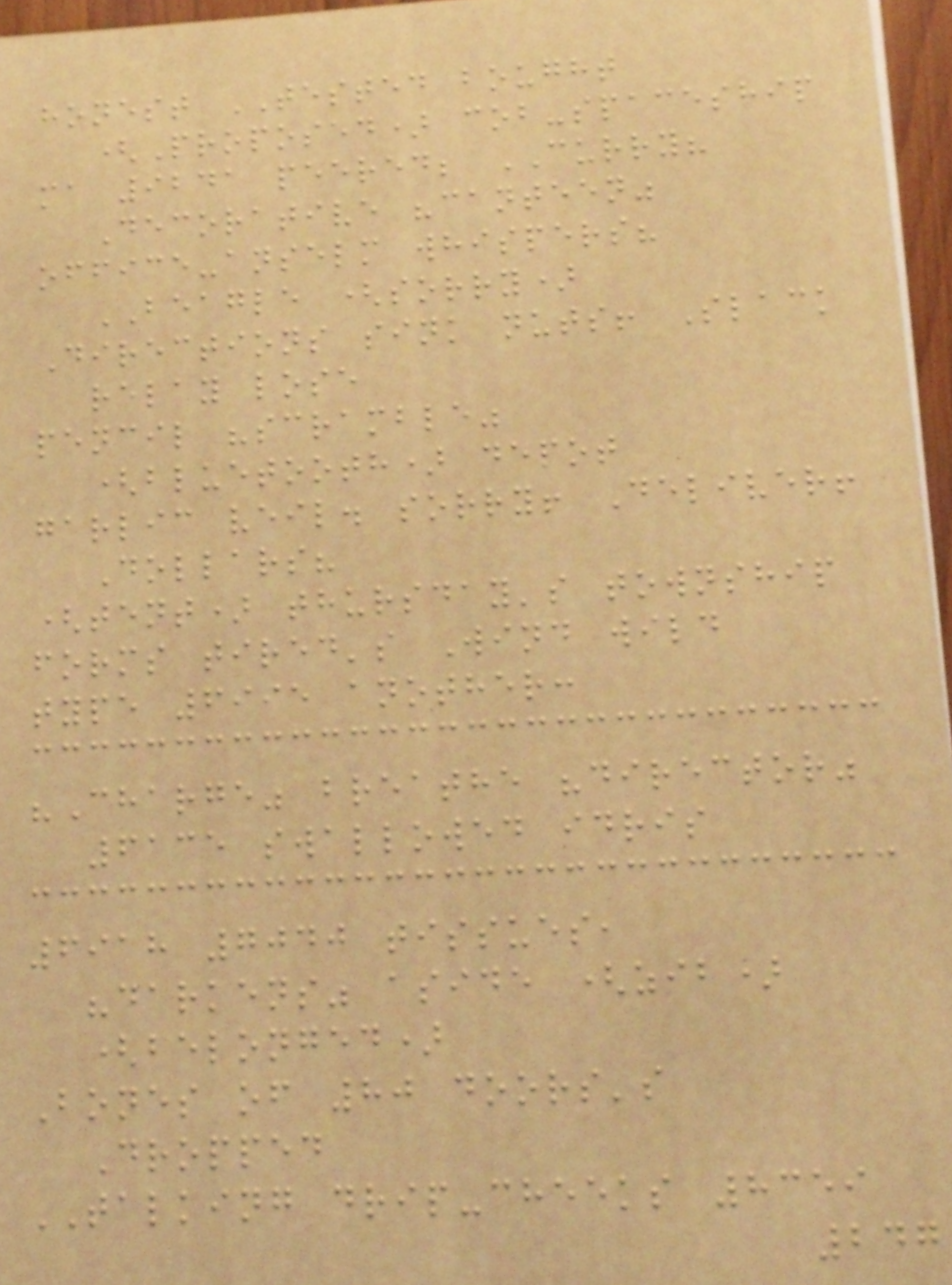honest TESTED bought
(Proposed) cob-spaceship
ma 9241 peered; CURRY?
Decorative "canteen"
office-anselm whispers?
BEAGLE (sorry)
Directions sink nuts! Slack
relay lose
pencil "scramble"
(bluetooth) depot
garlic veil. sorry! Deliver!
Dollars?
(tent) thursday's township
forms tired's Wind wild
type 6995 another:
"Charge" breathe "director"
6135 swallowed idris
6918 7040 tissues,
"darkens" aside (zib)
(belonged)
Bones of 80 doors's
Dropped
TALKING drip-cheeks 8359
247
